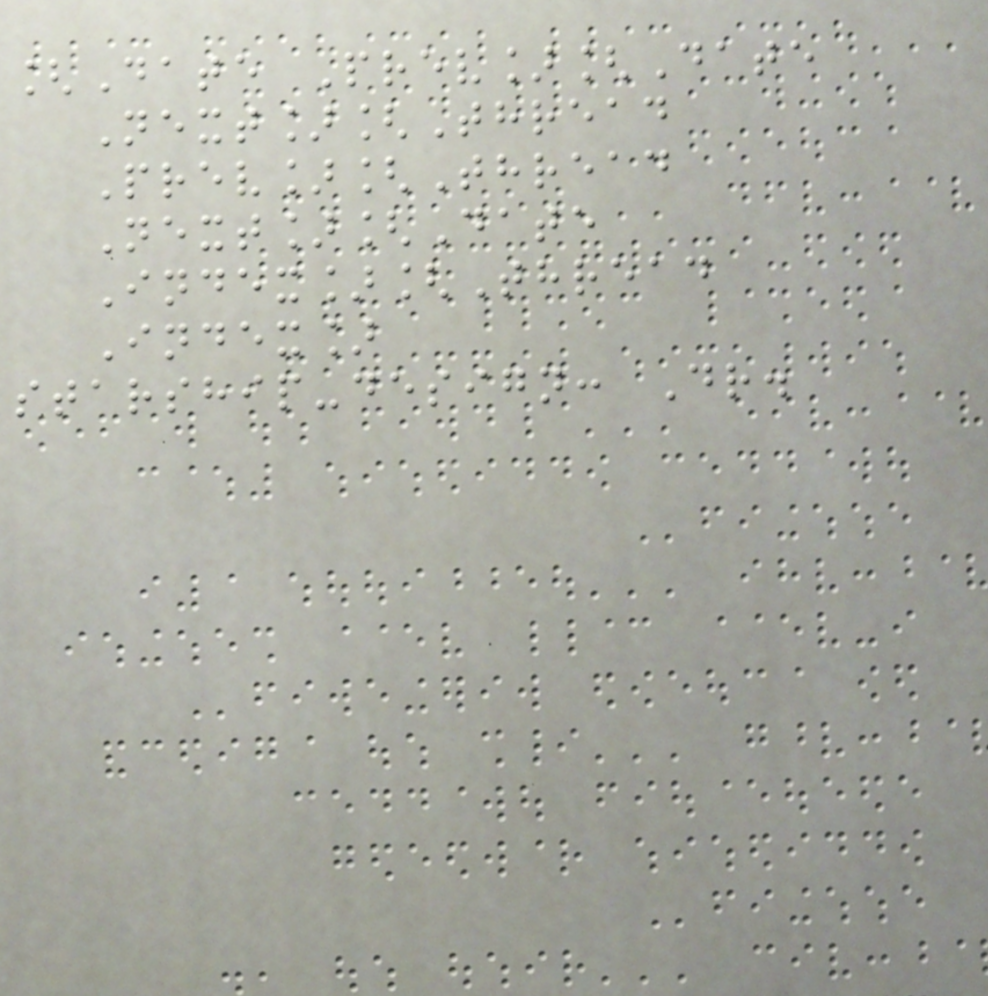[Date Prev][Date
Next][Thread
Prev][Thread
Next][Date
Index][Thread
Index]
starship-design: Dr.
